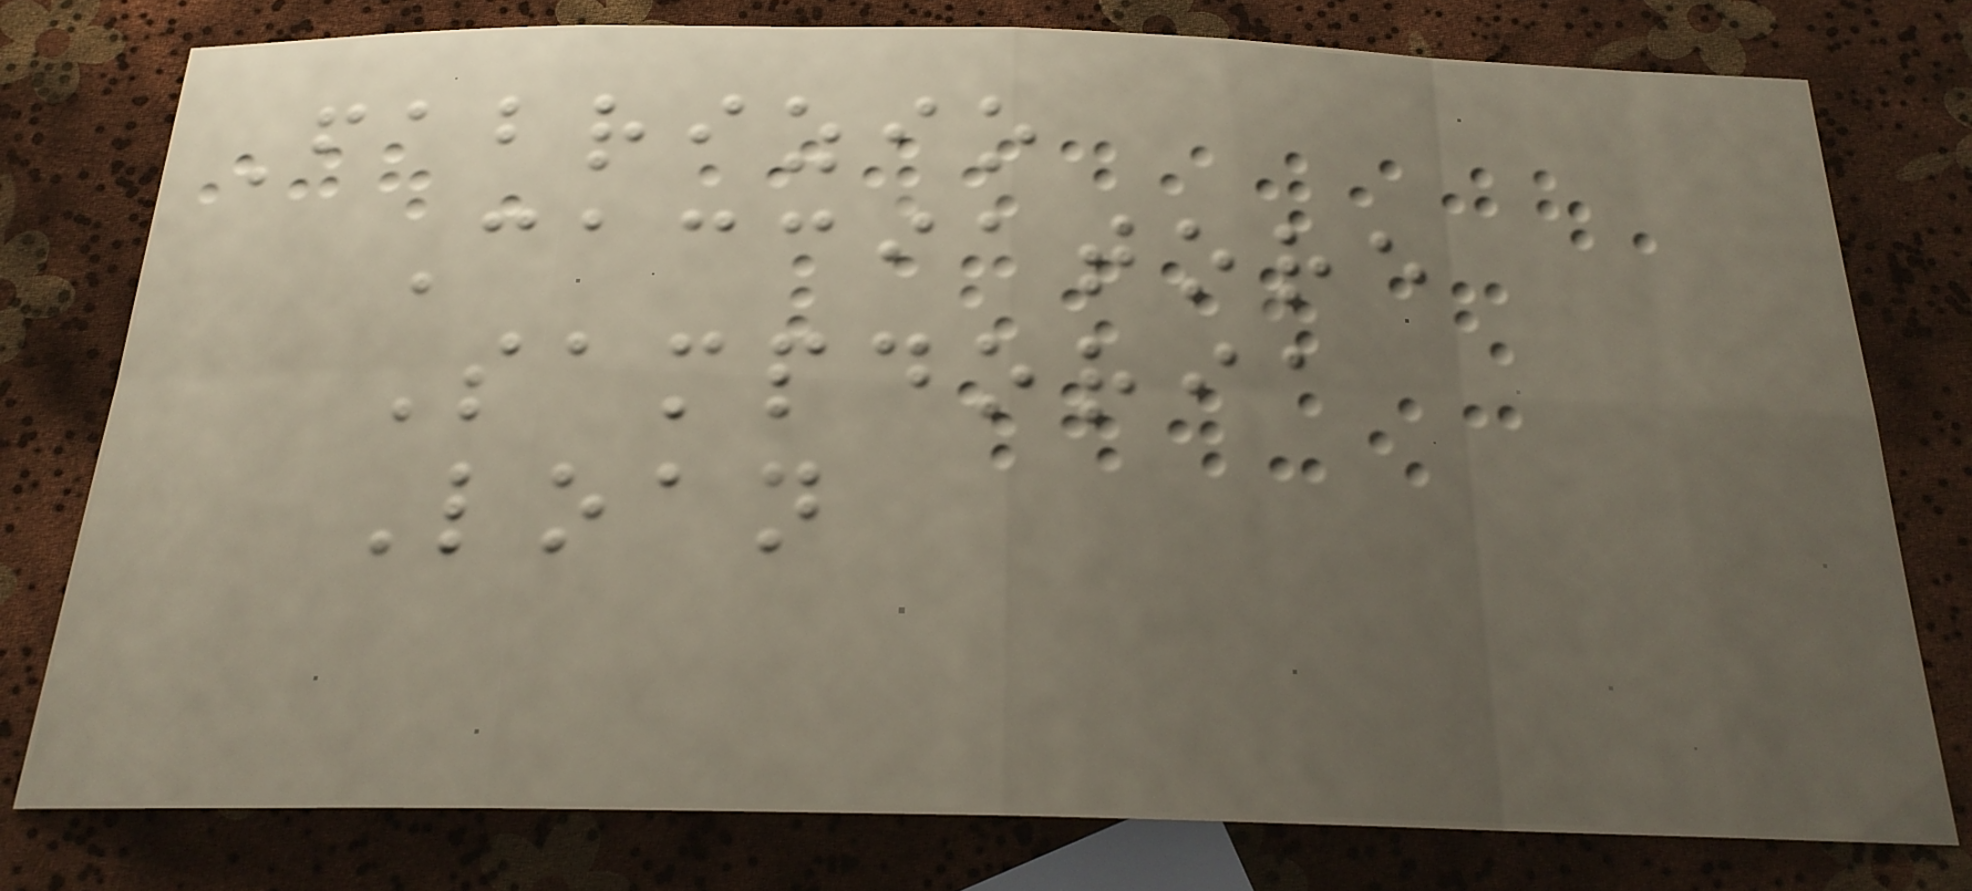Fabrizio
Cacciatore
Sampdoria
Loan
